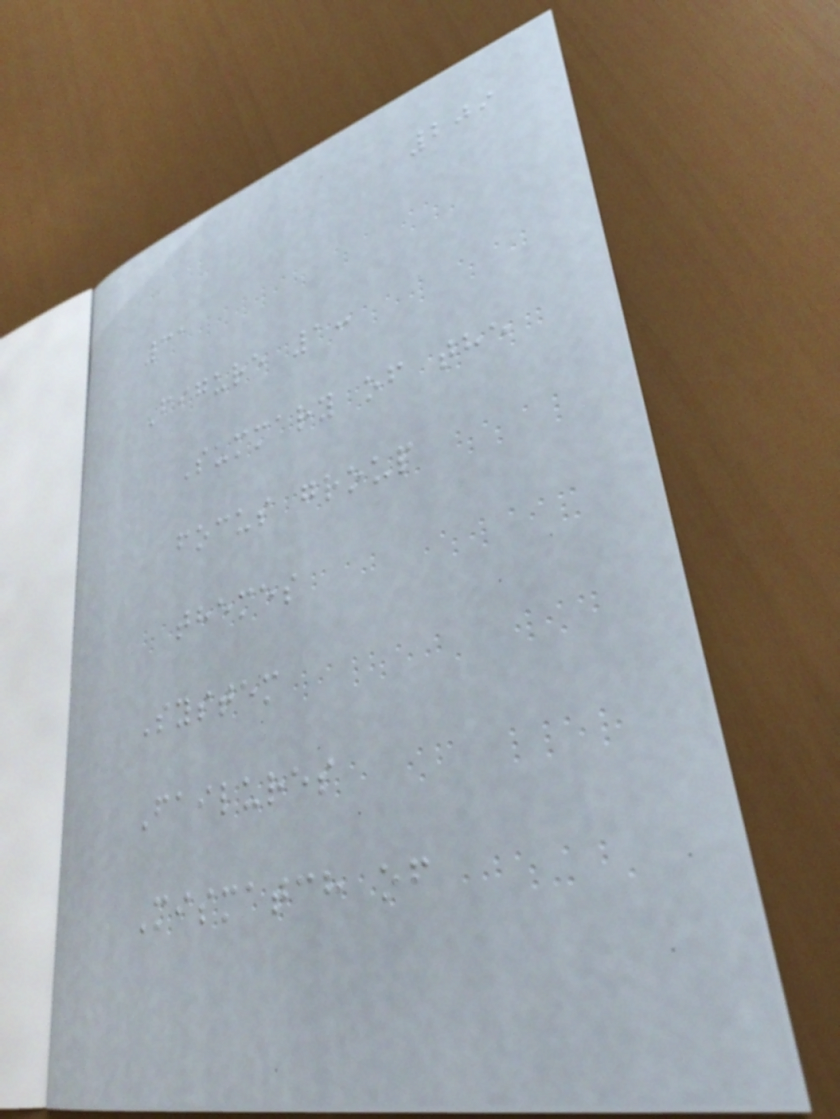209
31
Figure 1:
Summary of the
focus group
themes
System
Failures
Mismatch of
